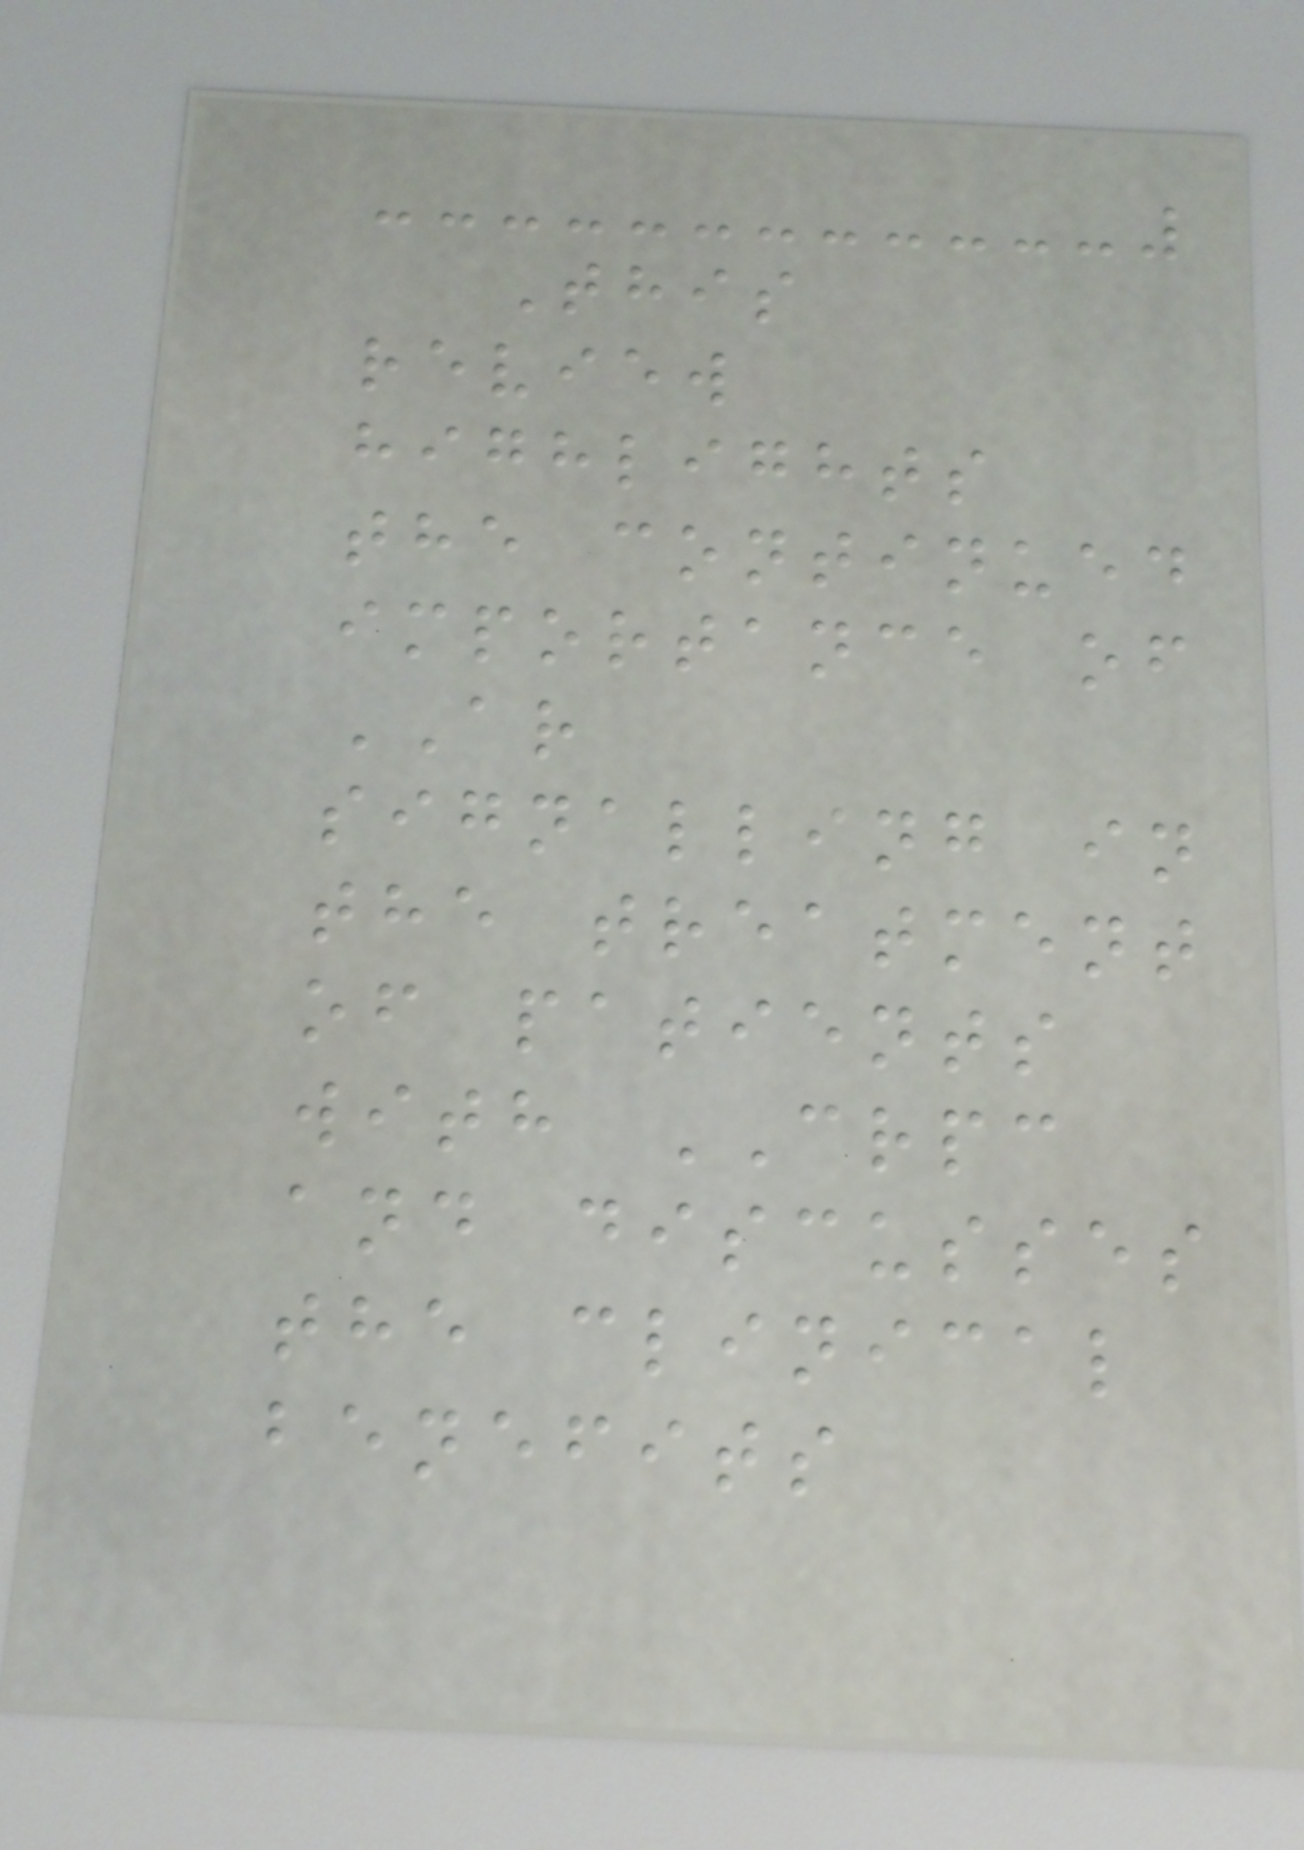This
review
highlights
the continued
importance of
AR
signalling in
the treatment
of patients
with CRPC
and discusses
the clinical
benefits
